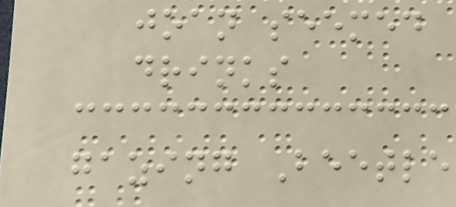joan seemed
drinks
gazing Beetle
